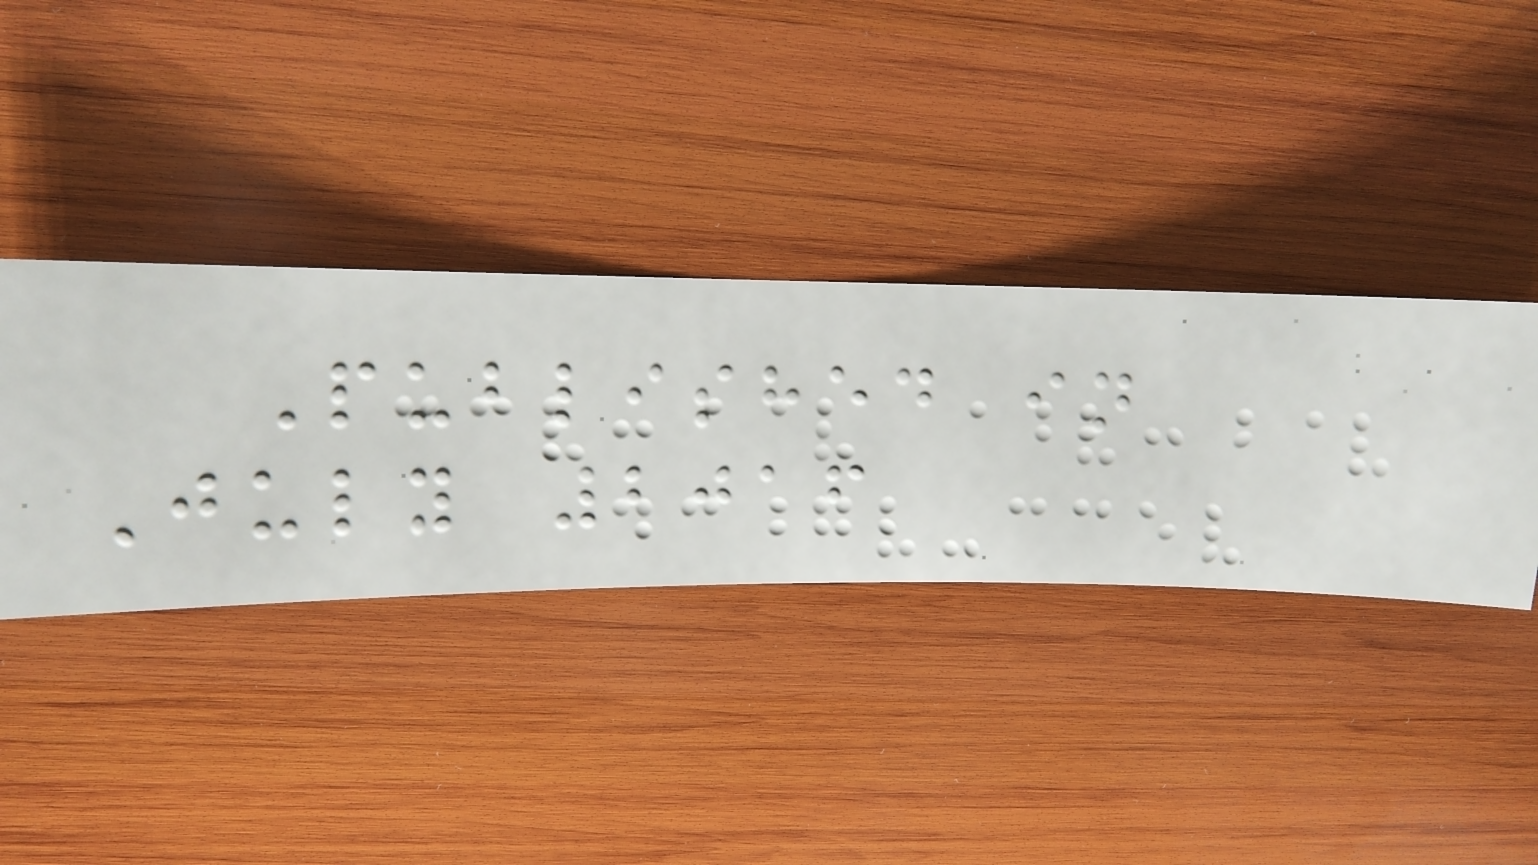Published in
July 2016
